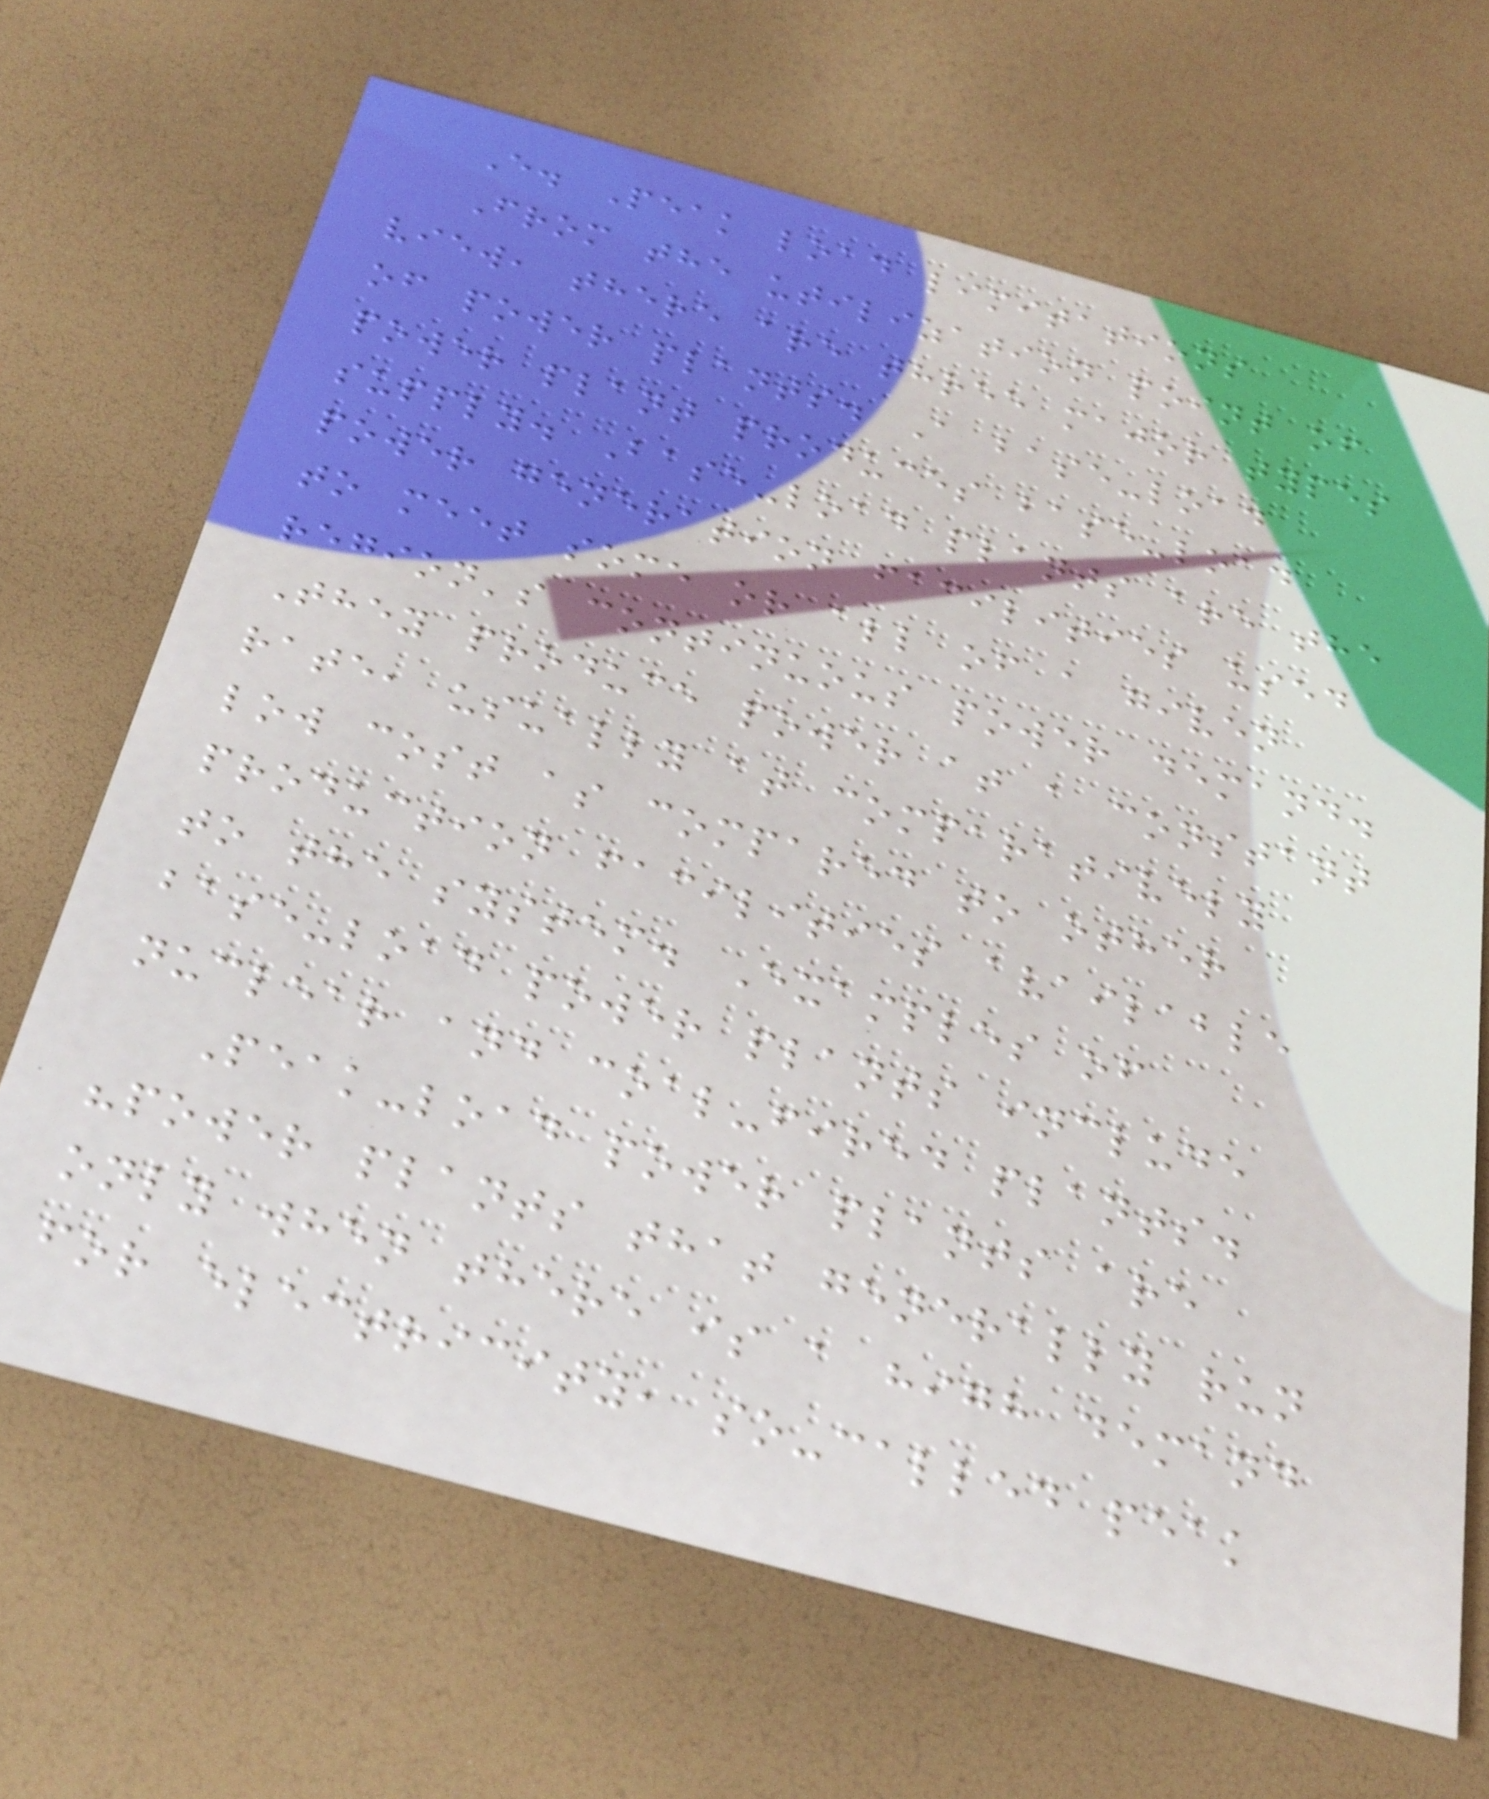E. Peak load limitations
From the utilization point of
view, there are three major types
of power plants. A base-load
power plant produces base-load
supply. Base-load plants are the
power generation facilities used
to meet some or all of a given
region's continuous power demand.
They produce power at a constant
rate, usually at comparatively
low cost as compared to other
production facilities available
to the system. Examples of
base-load power plants include
nuclear and coal-fired plants.
Peak-load power plants are
"power plants that generally run
only when there is a high demand
for electricity, so-called peak
